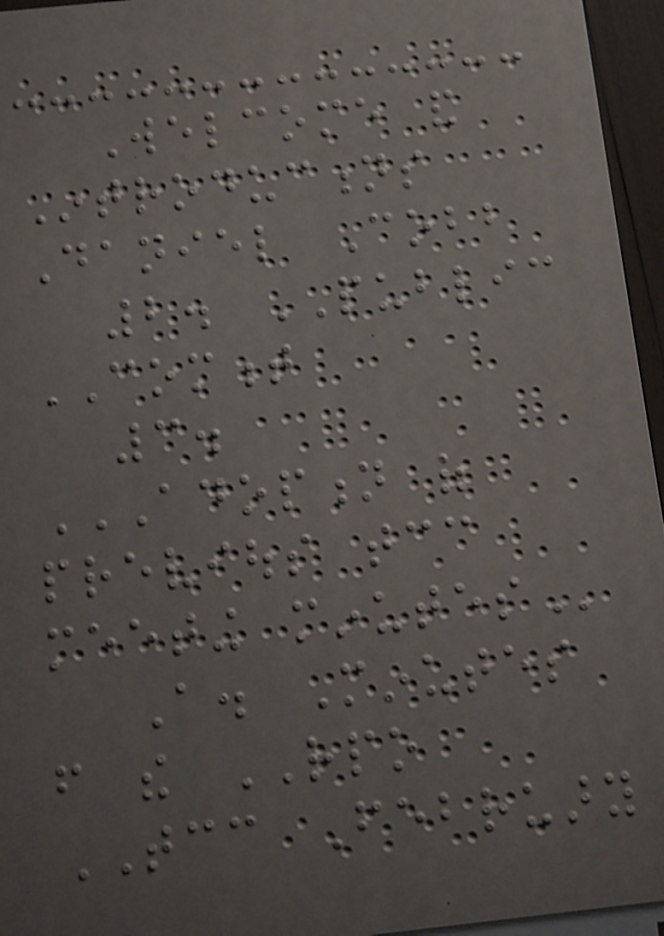Welcome and
Introductions
Daniel Cobb
2. PUBLIC
COMMENT
3.
ADOPTION OF
PREVIOUS TCC
MEETING MINUTES
A. Minutes
from the RPO
TCC February
